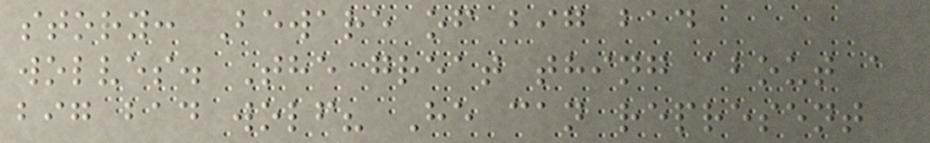story: Beware of big bad
wolves. The great thing about a
big bad wolf? He can represent
